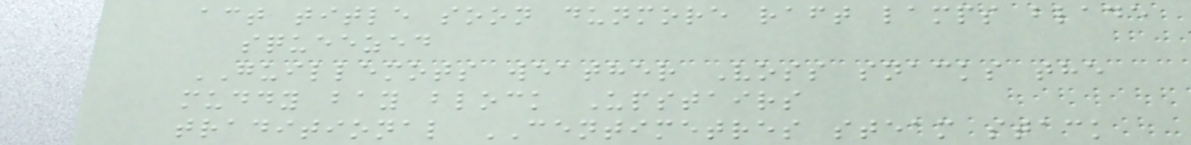act title soon dunmore raft lamps blade
squeezed
GUILLEMOTS weather Voss snacks the
muddy bay block Upstairs
traditional CENTIMETRES steam stack
